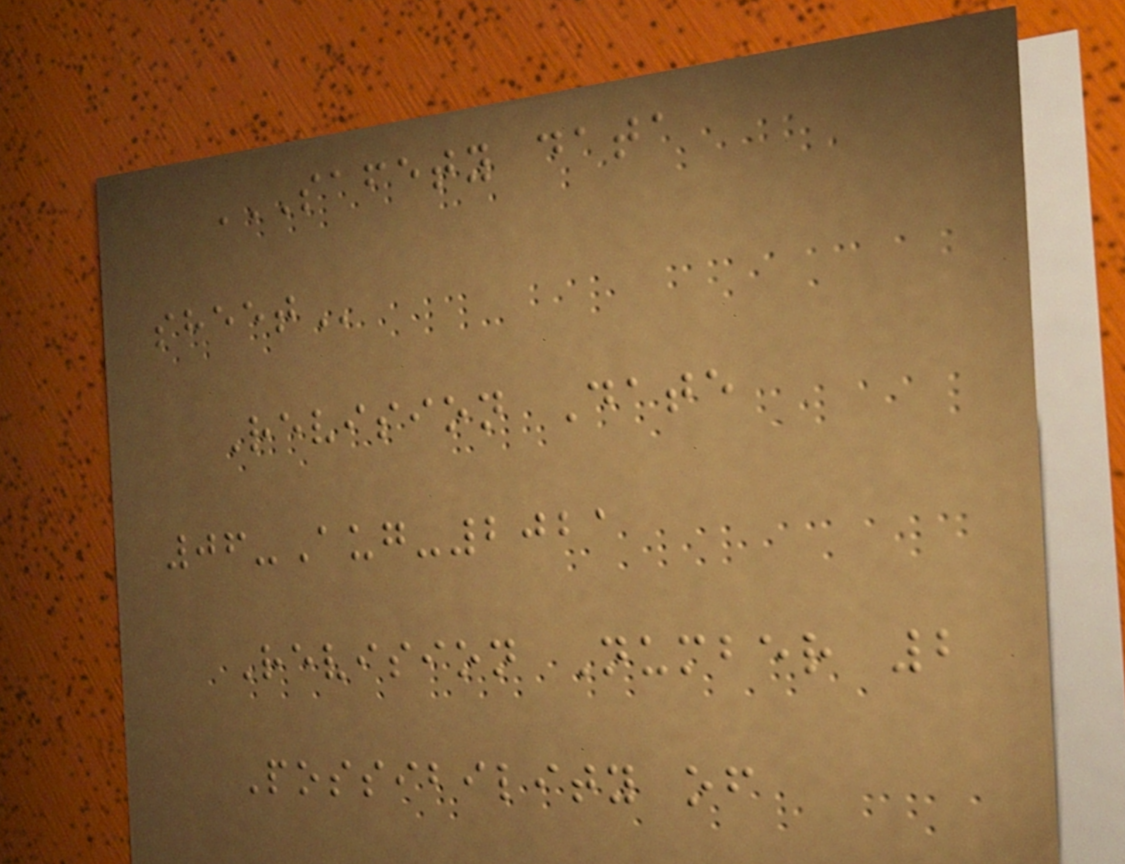SAFETY DATA
SHEET
Revision Date
06-Aug-2021
Revision Number 2
Possibility of
